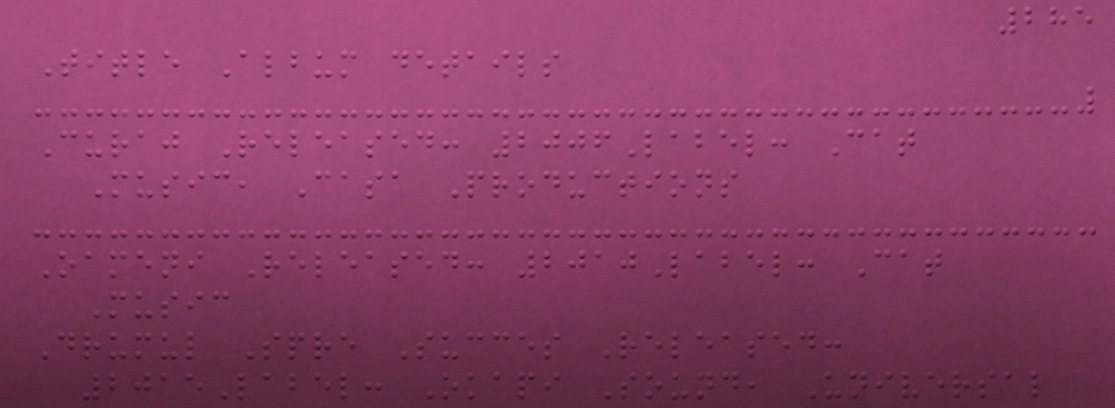285
Title Album details
Curaj Released: 2006Label: Cat
Music, Casa Productions
Oameni Released: 2010Label: Cat
Music
Drumul Spre Succes Released:
2015Label: Okapi Sound, Universal
